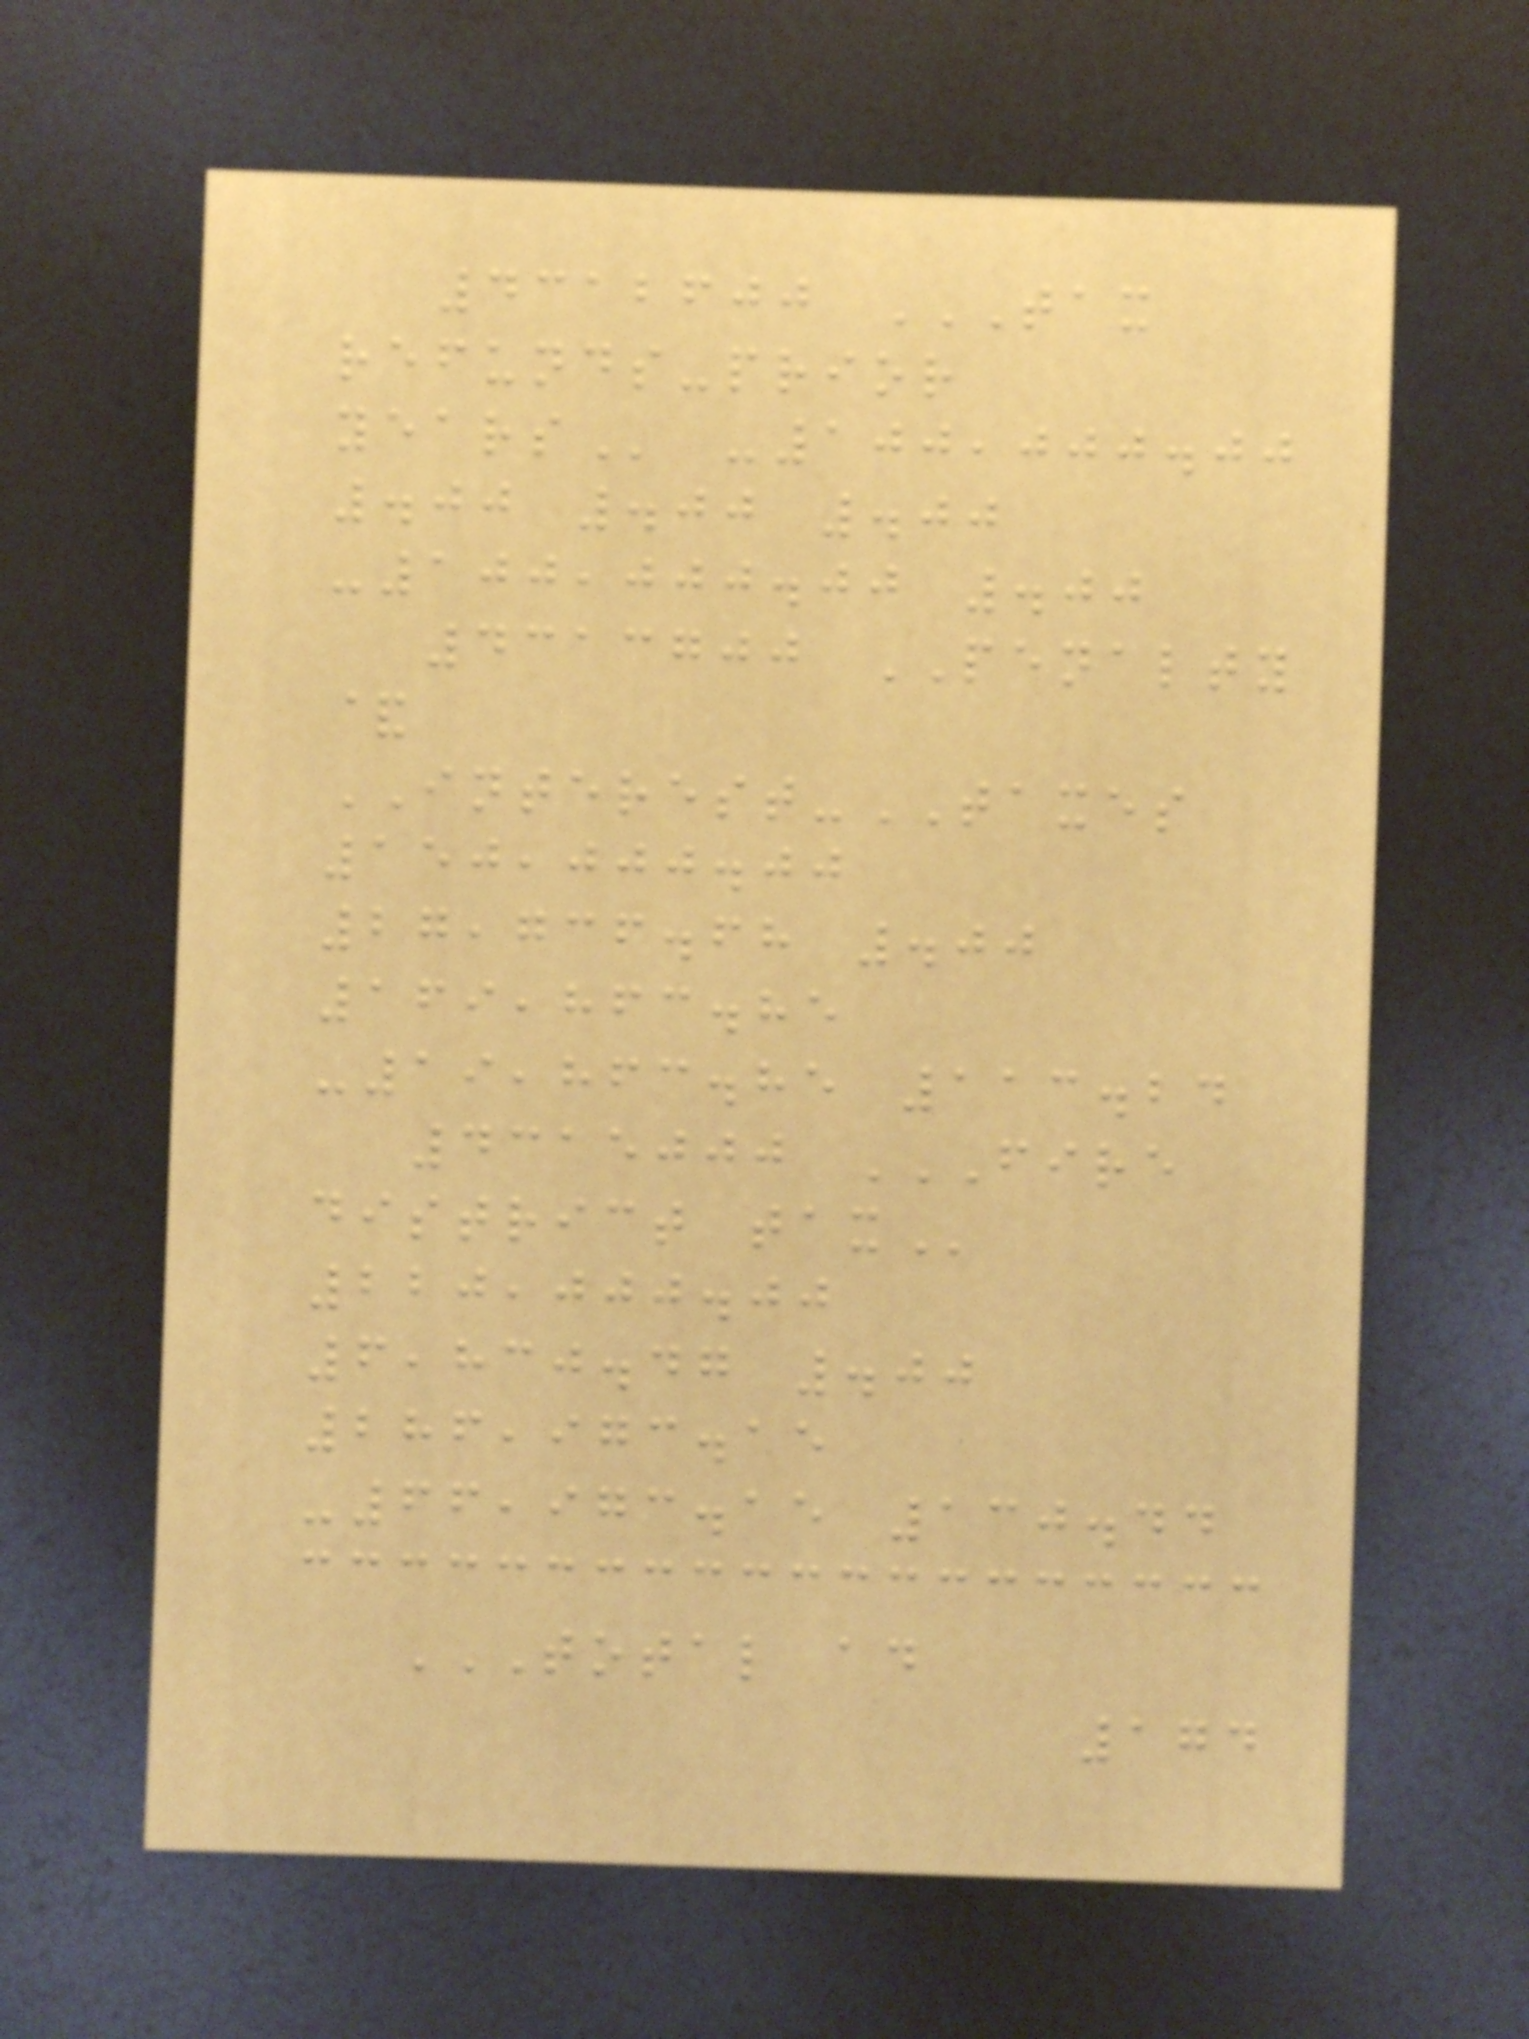4312600 TAX
REFUNDS-PRIOR
YEARS -100,000.00
.00 .00 .00
-100,000.00 .00
4313700 PENALTY
&
INTEREST-TAXES
150,000.00
27,736.68 .00
169,863.85
-19,863.85 113.24
4315000 FIRE
DISTRICT TAX
220,000.00
6,830.47 .00
286,973.15
-66,973.15 130.44
TOTAL AD
174
